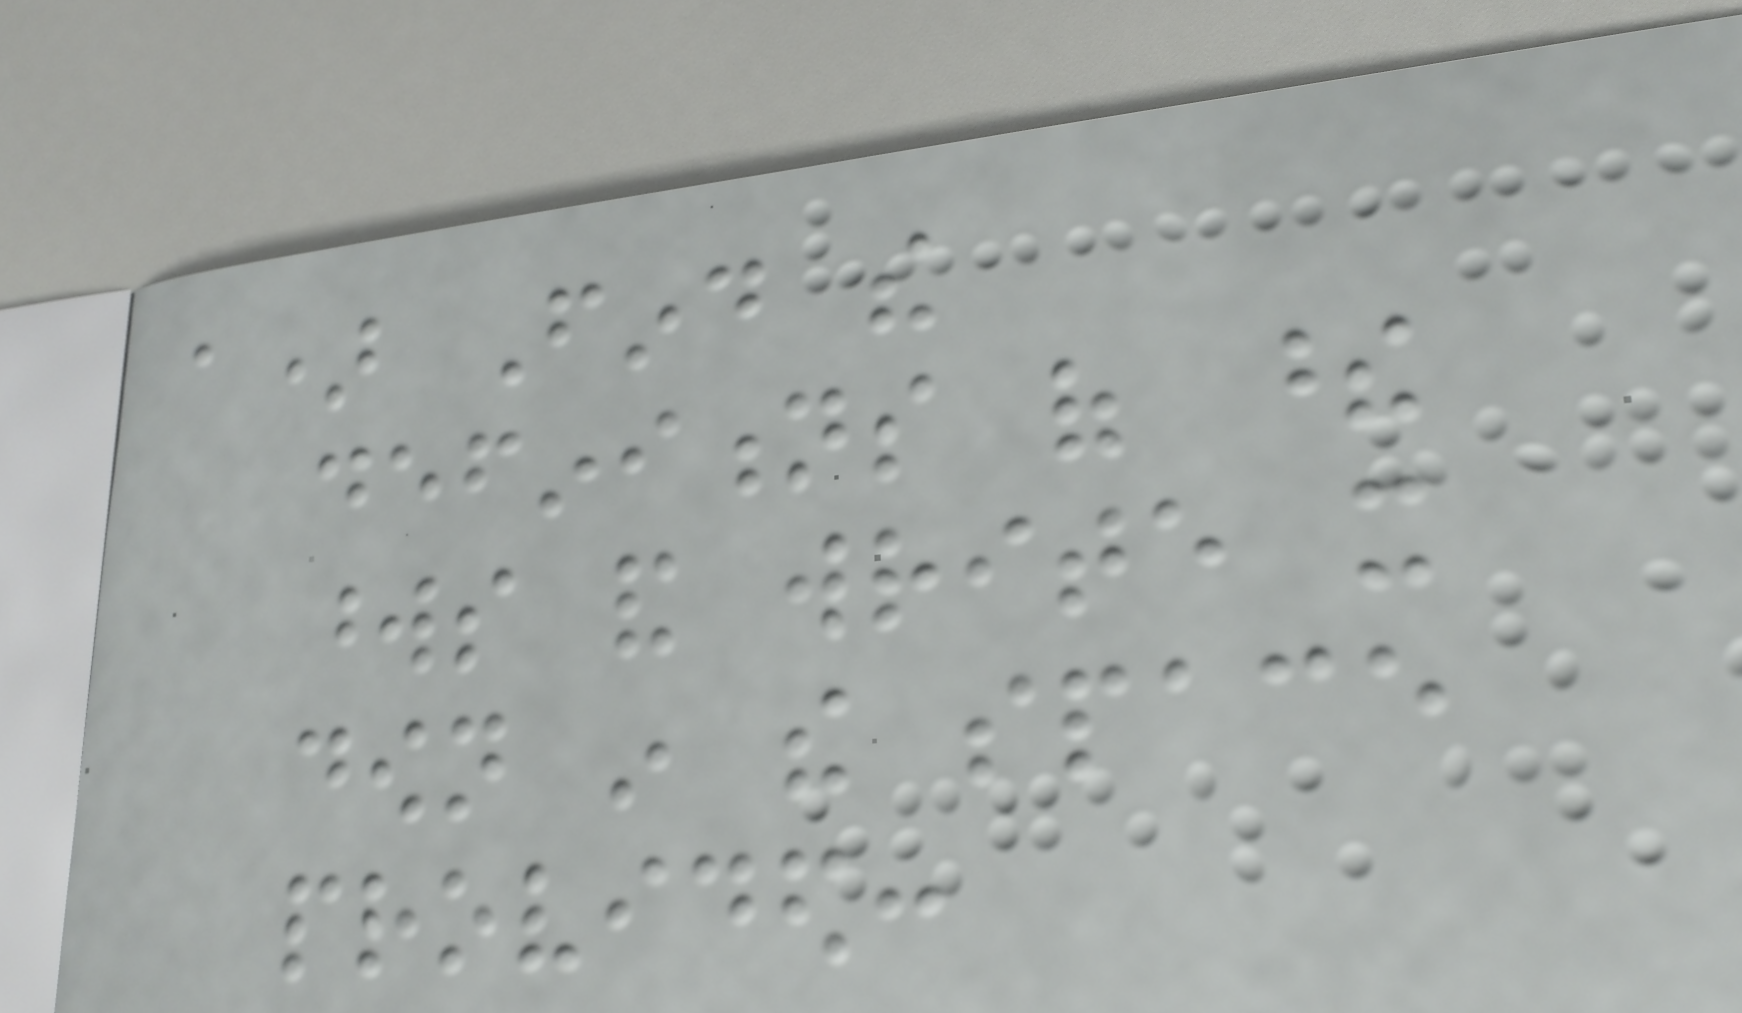a) Find the
definitions of these
words and write it
down in the space
provided:
